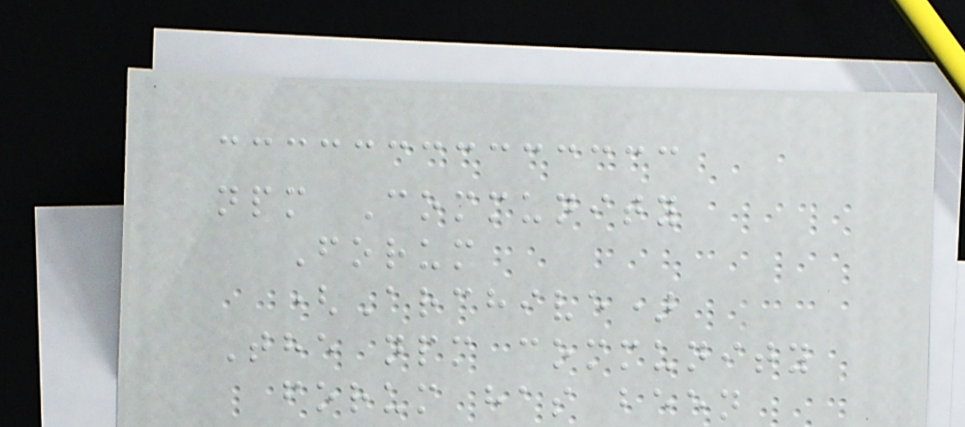npm Community
Forum
(Archive)
The npm community
forum has been
